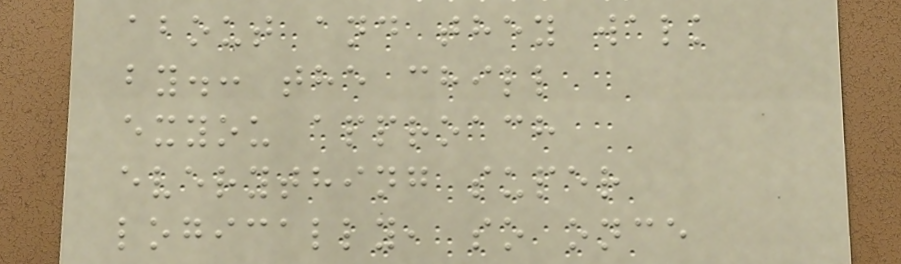about and they walk
by.: the chill
exyou approach
everything super
logically, so once
